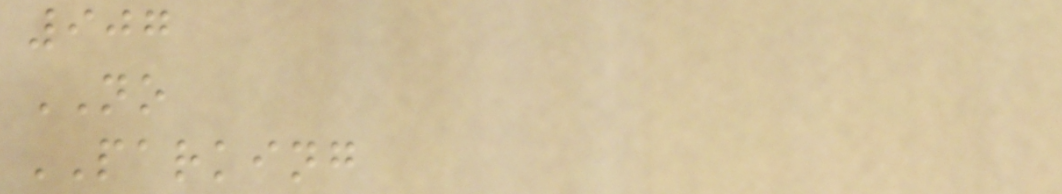907
NO
PARKING
